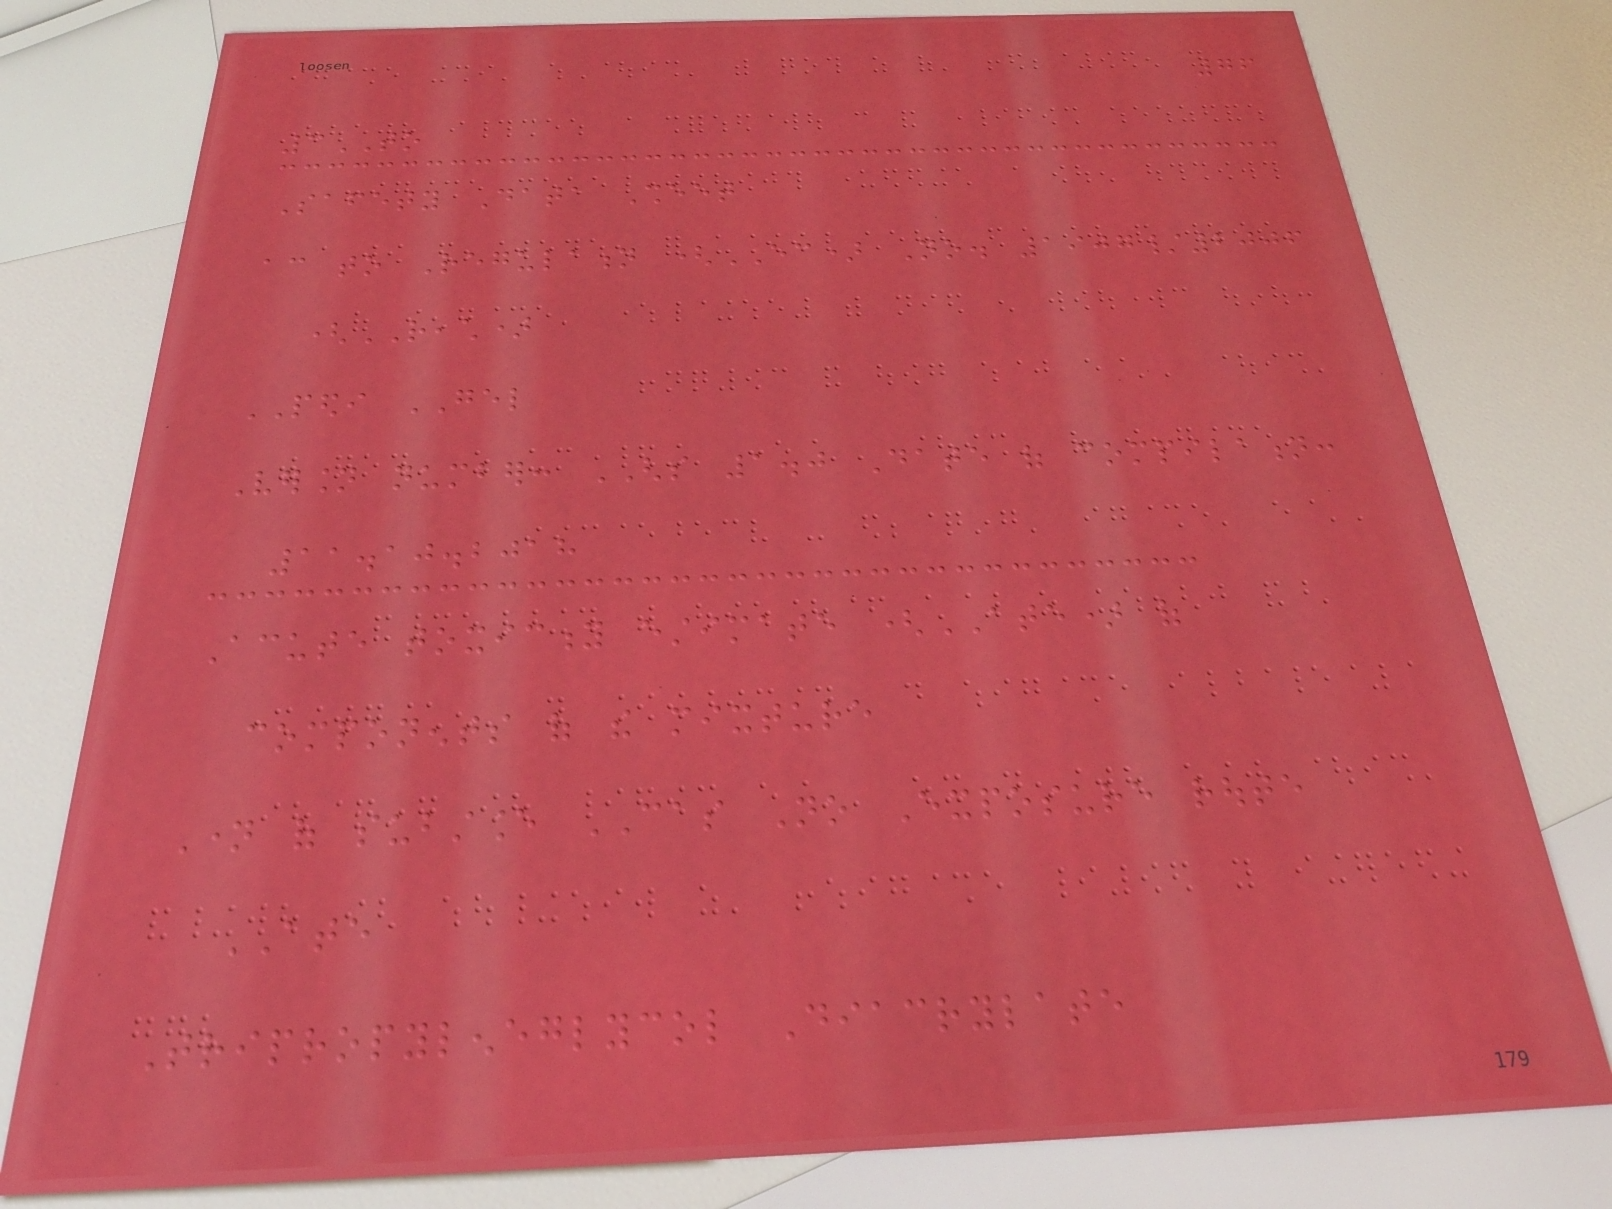76
3TO
Safety Data Sheet
according to Regulation (EC) No. 1907/2006
(REACH)
PEDI GEL
Version number: GHS 1.0 Date of compilation:
11.10.2018
Acute toxicity estimate (ATE) of
components of the mixture
Name of substance CAS No Exposure route
ATE
Tripropyleneglycol Diacrylate
